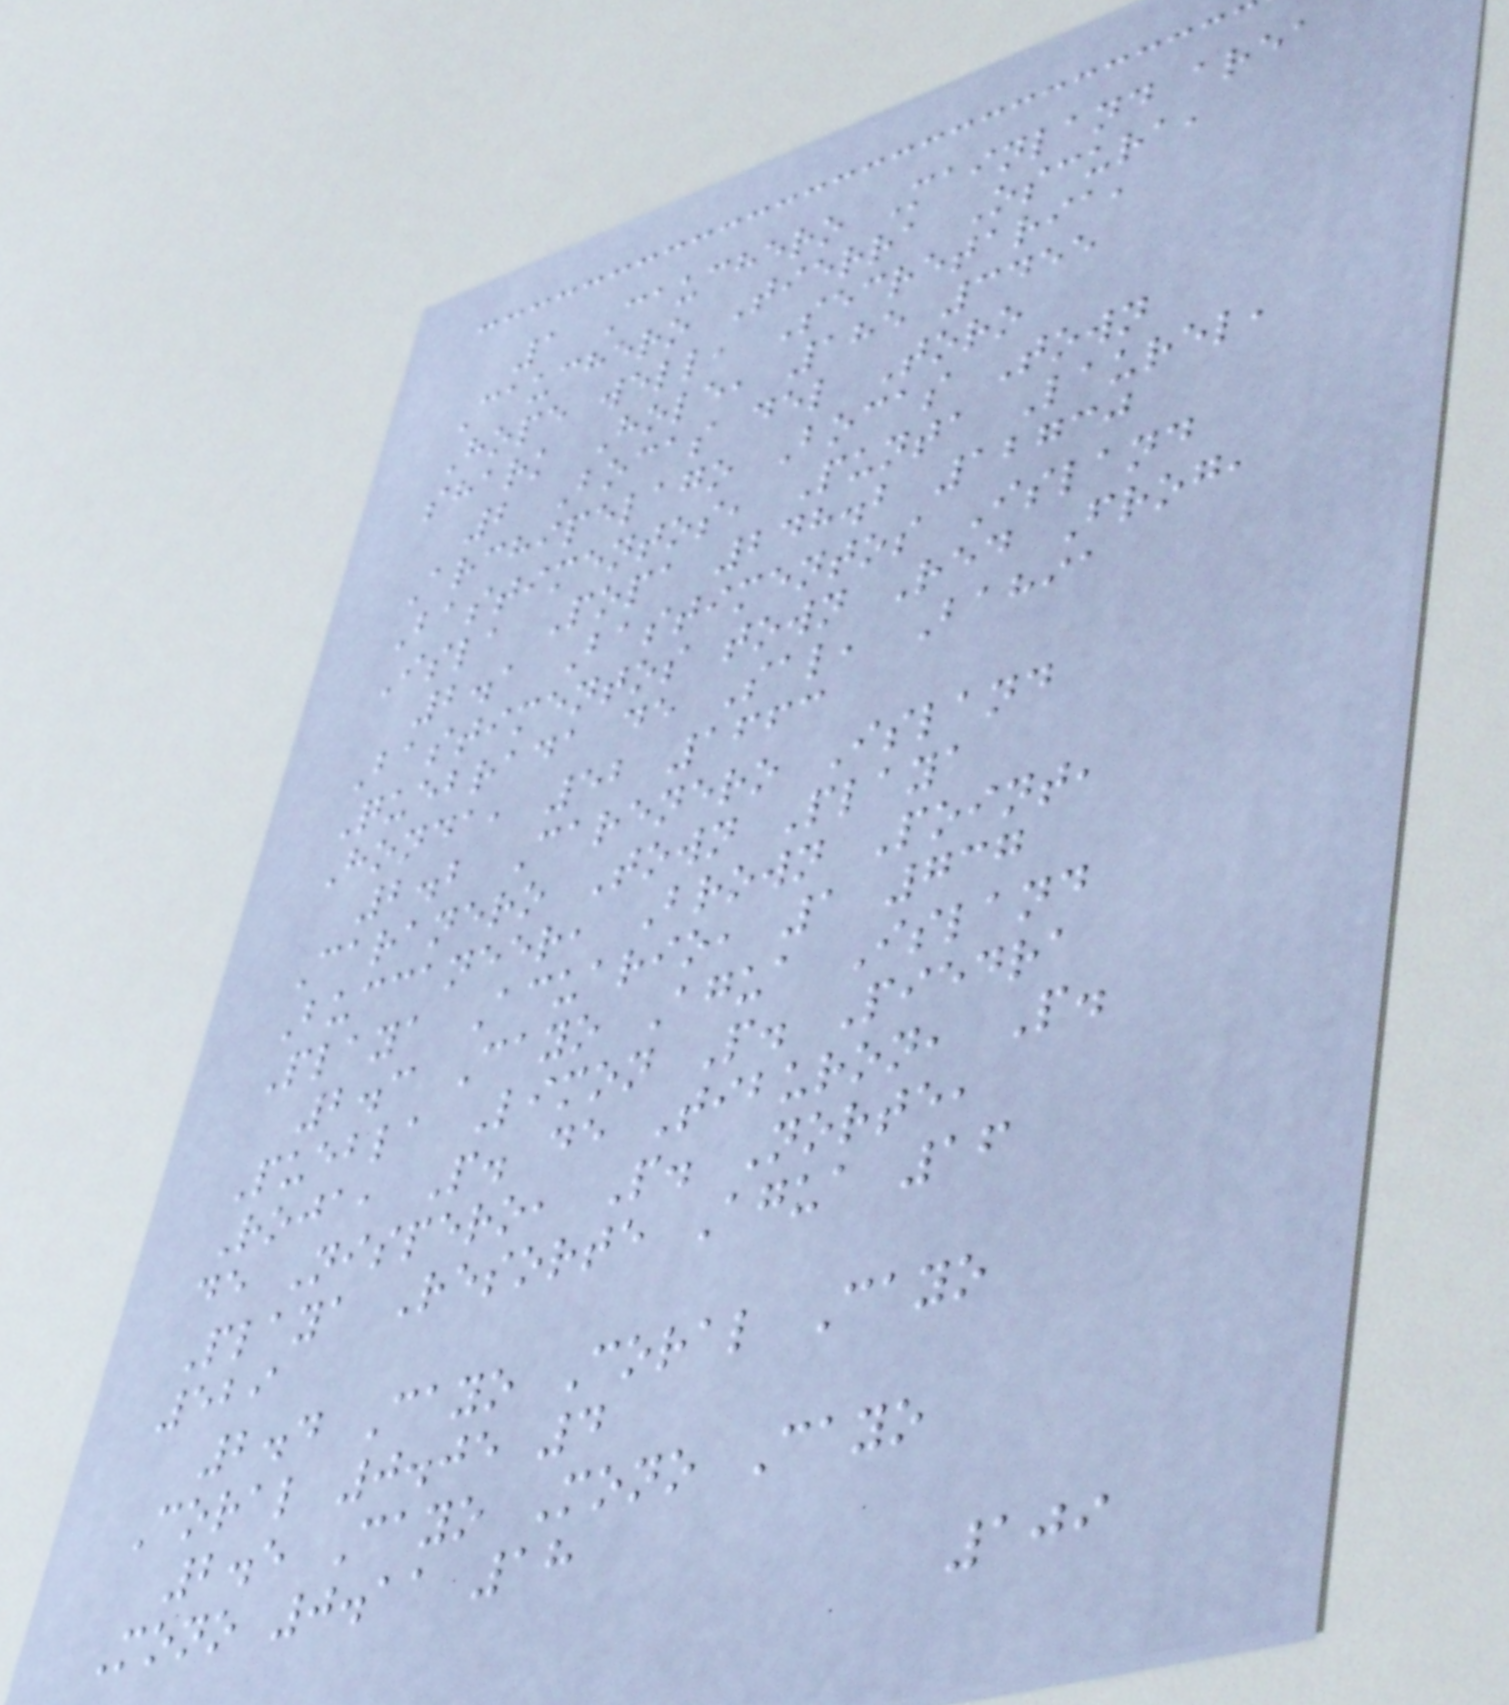1 Cauchero Mainland area
Cauchero Tierra Oscura,
Hope well, Secretaria,
shark Hole, 185 3455
2 Bocas del Toro
Archipelago Bocas Town
Bastimentos, Punta Laurel,
Isla Popa 248.2 12730
2.1 Bastimentos Island
Bastimentos town Red Frog,
Quebrada de Sal, Bahia
Honda, 52 1663
2.2 Carenero Island
Caranero Town Playa
Buccaneer, Brown Point,
Playa Acuario, 1 737
2.3 Cayo Agua Island
Puebla Limon P. Piedra
Roja, P. de Tiburon, P.
de Nispero, P. Norte,
Playa Resorte Agua 16
529
2.4 Cayo Coral Cayo
Coral 0.05 4
2.5 Cayo Mono Cayo
Mono 0.11 18
109
